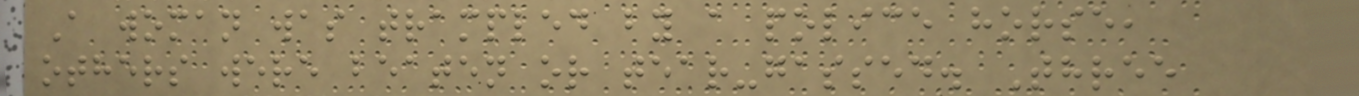A woman was trampled by a police horse,
others were beaten or tear-gassed. Three
